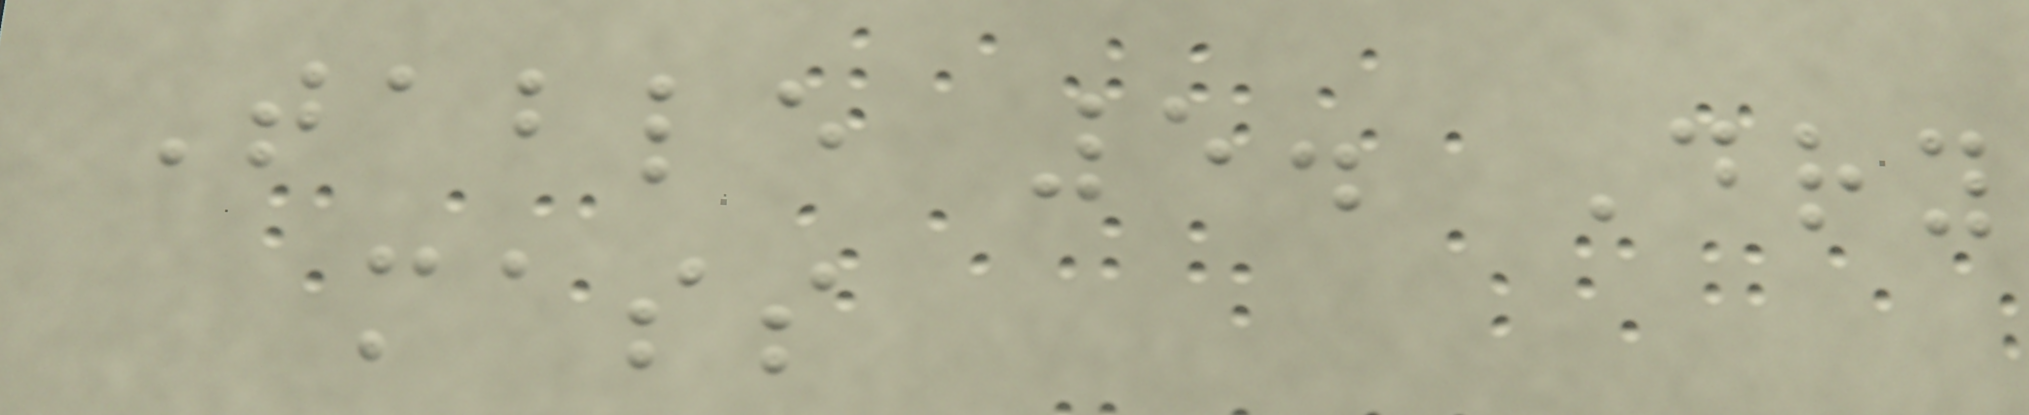Table 5. Dry
mass
